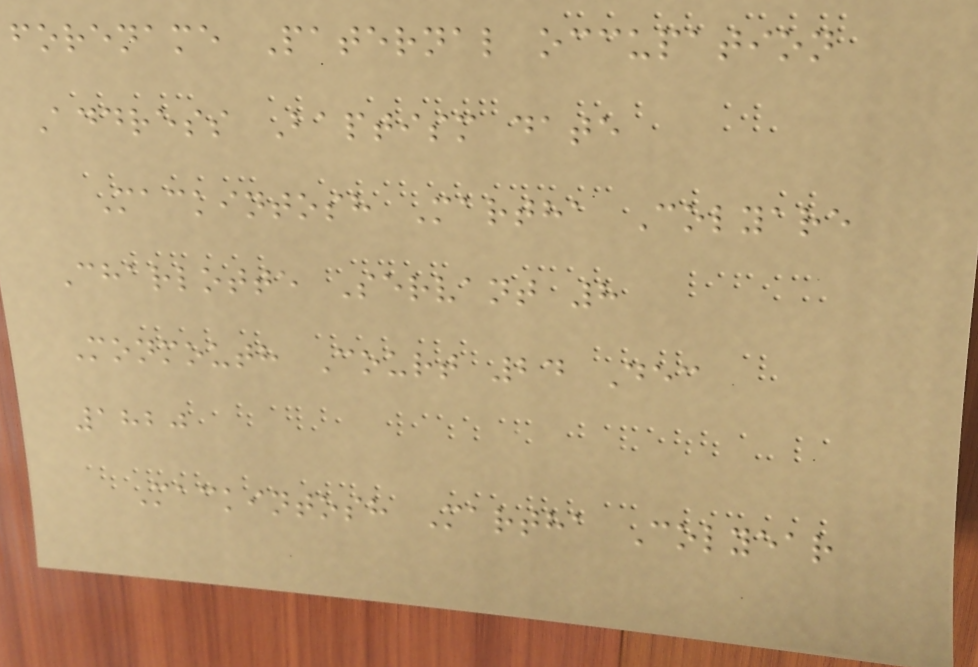forename Paternal occupation
Address Baptism date
Mackintosh Martha Colyare
Charlotte Servant 8
Monmouth Court 24 Dec
1820
Mackintosh Martha Colyear
